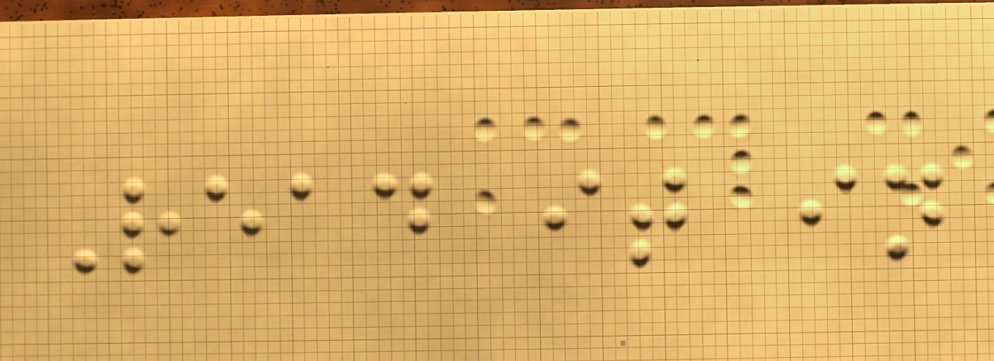Read it in
